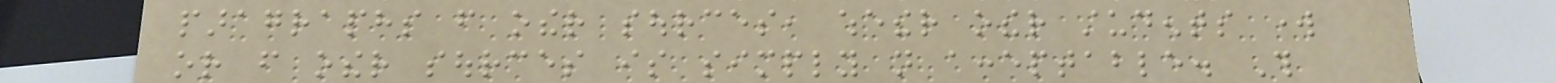paragraphs from other sources, whether other students work
or from other sources is simply not acceptable. This
